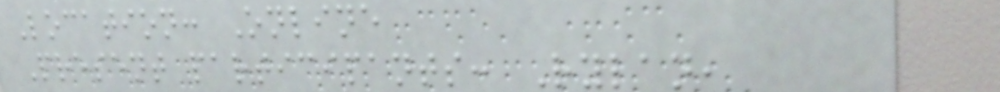Location: Online
Present participants: Rylan,
